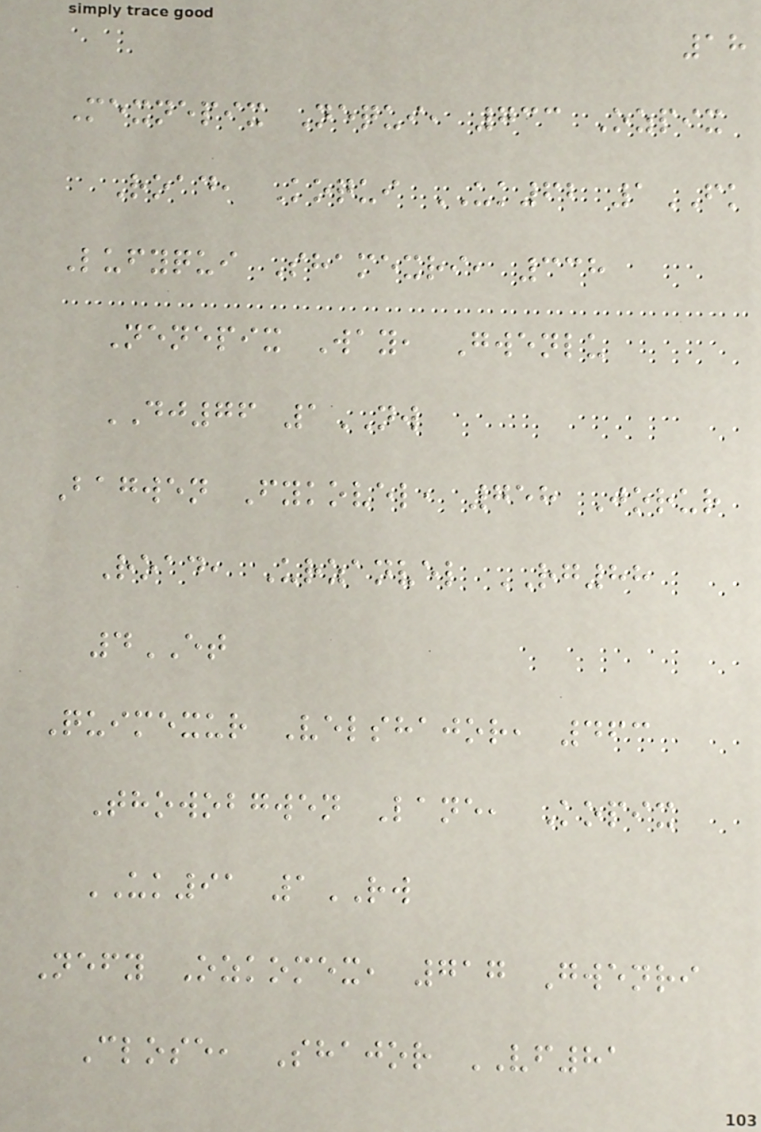18
Mexnepix Nequi, 733 Ozpix
Road, Koqui UK62 1FK
Lufyqui Shamexri, 338
Nenepix Way, Gwenlu
DJ76 1NW
Bagwen Fykovel, 758 Jorur
Road, Urzanvel RG88
4ET
Quimexur Velshajor, 463
Thowobgwen Lane, Kopix
UK91 1RW
Nefy Ozkomex, 717 Gwenri
Close, Shajor VF81
